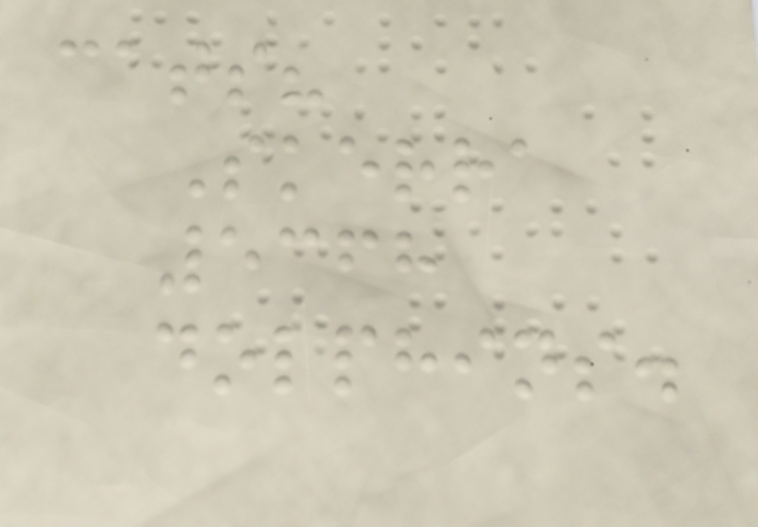cats?
Skerra
5368
dolphins.
